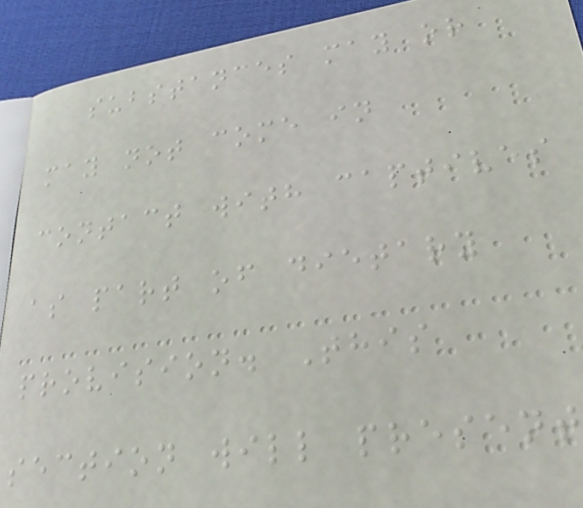substances may or
may not come in
contact with captives
as part of dietary
provision. This
section will present
